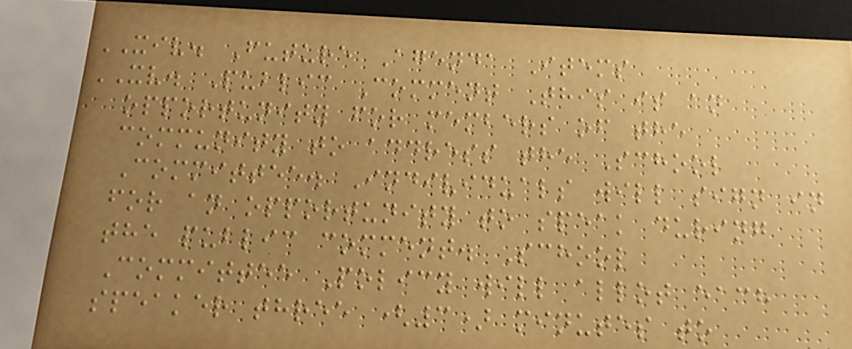XIV. Future Agenda Items
XV. Public Comment This is an
opportunity for members of the
community to address the School
Committee. Individuals will sign in
for an opportunity to speak during
the public comment. School
Committee Policy will allot each
speaker three (3) minutes to
